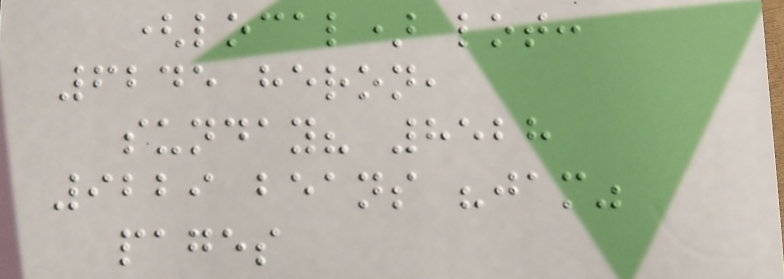(local) lot:
6245 heron,
sunday? 8528
9229 beans "jam"
pages
